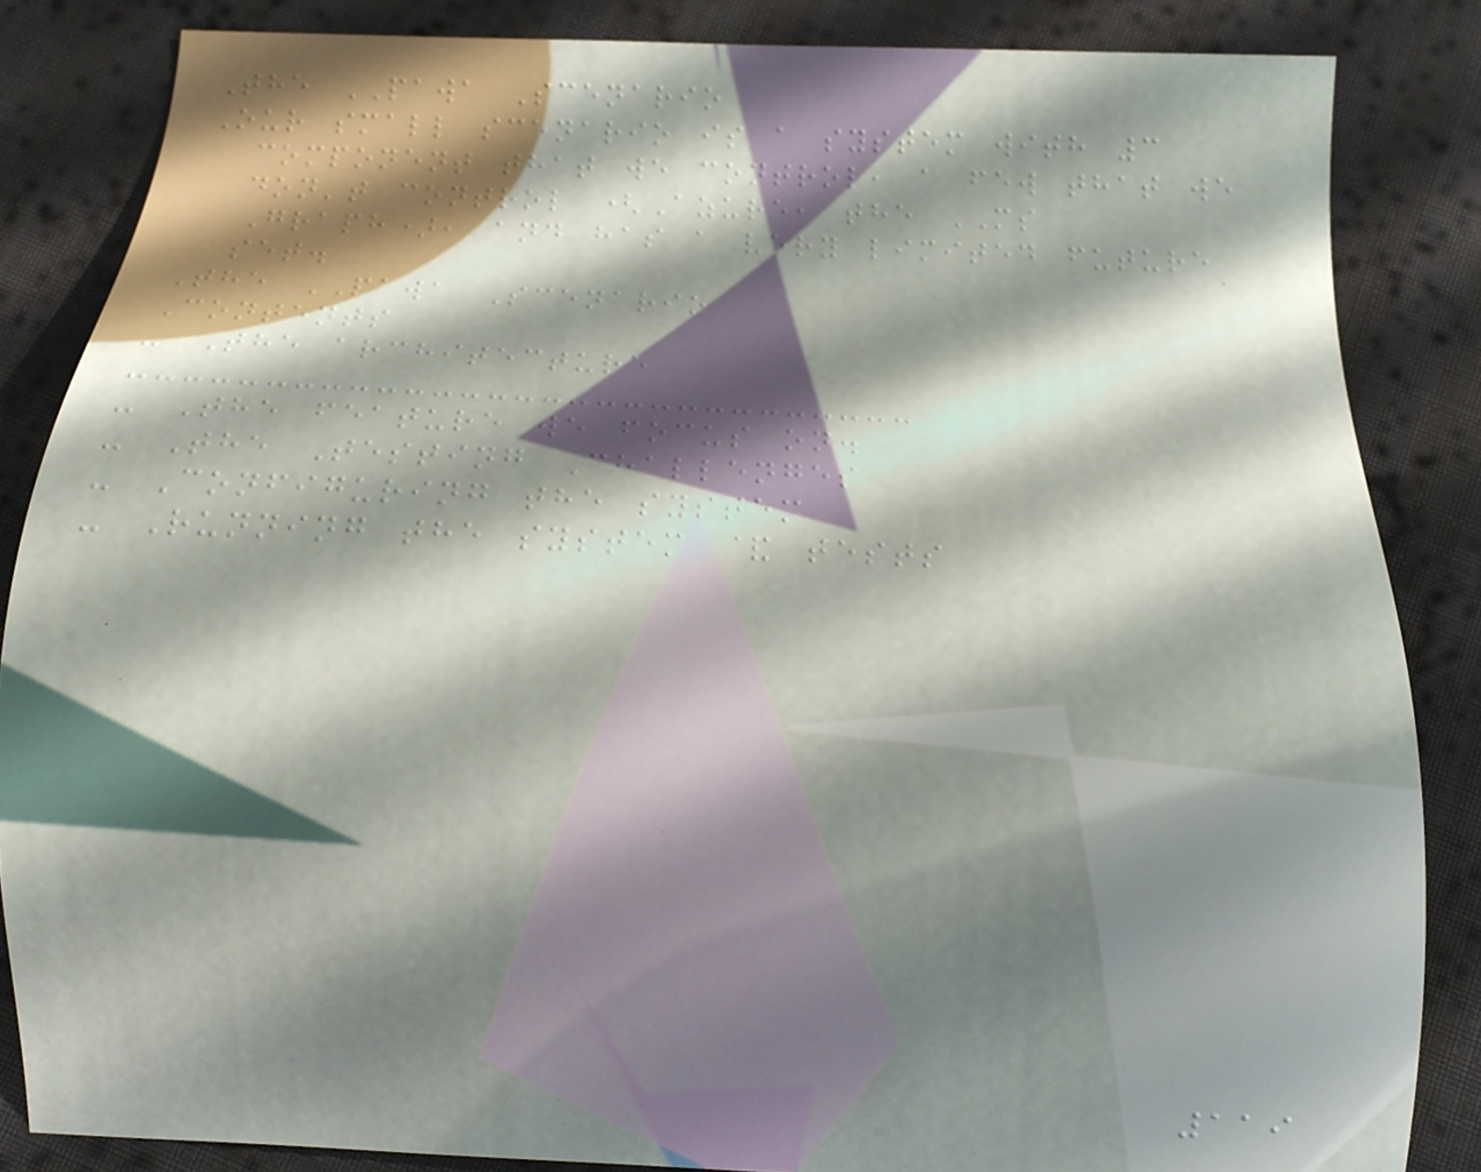The PAWA Scenario
Our small scenario is a system with 3
component that we control, a few that we
don't control (Azure, the MS
Graph), and has a very limited future
set.
The PAWA Scenario
Contents
- The architecture
- The feature we focus on.
- The Testing Challenges
- Configuring the system
- Running the system & tests
119
